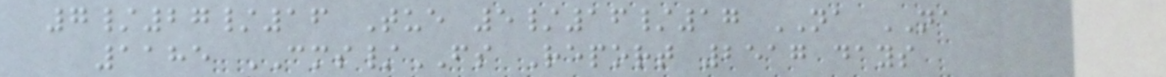7/27/16 Tue 5/16/17 NA NA
1185 CMS/FS Report 2517 days
